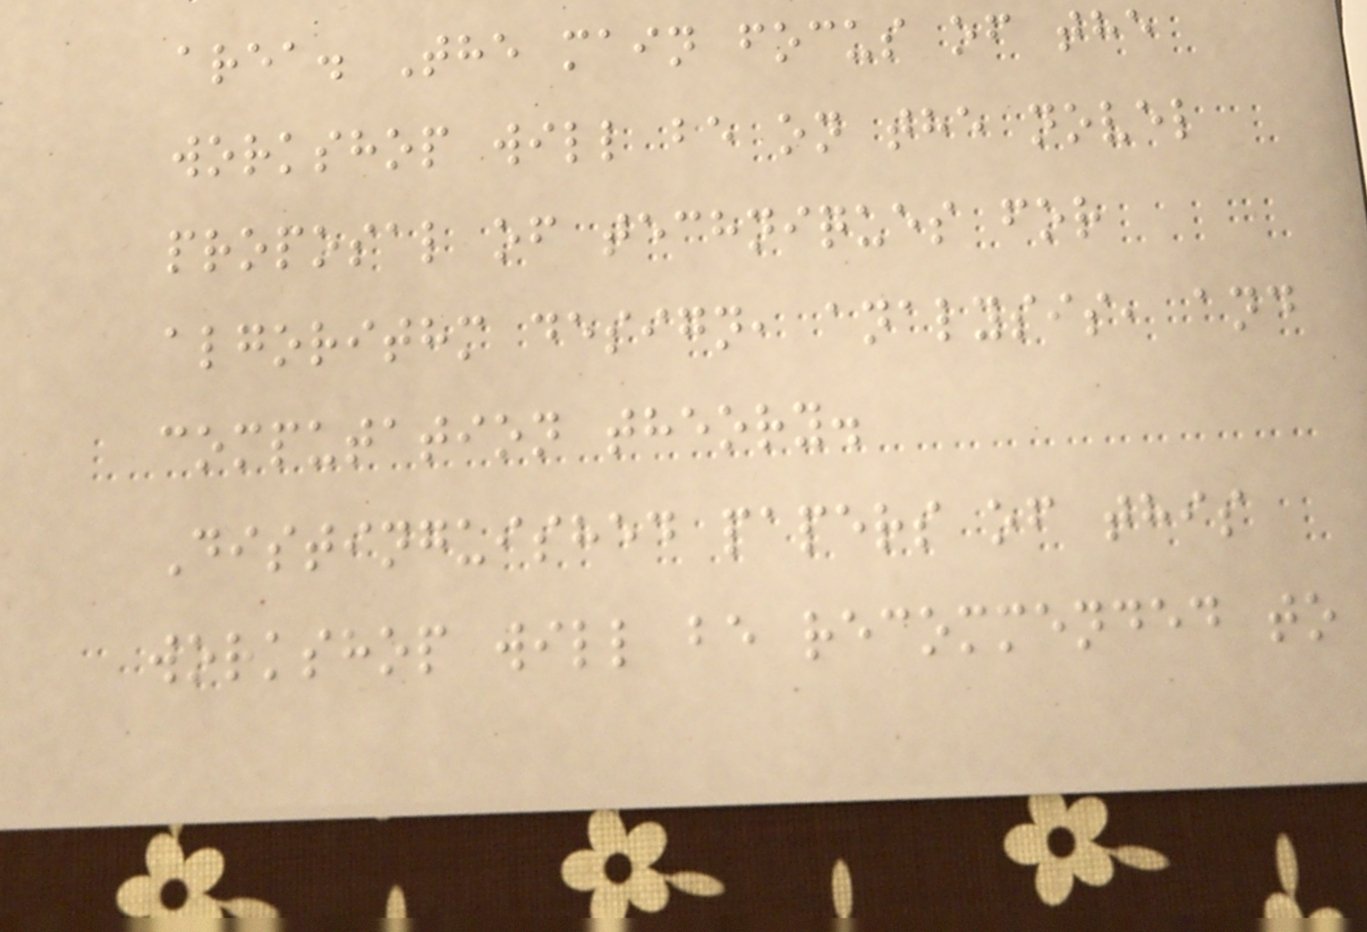area. The main focus of the
workshop will be on the novel
proposal of techniques for
algorithm design, analysis, and
computation theory.
Distinguished papers of this
workshop will be recommended to
